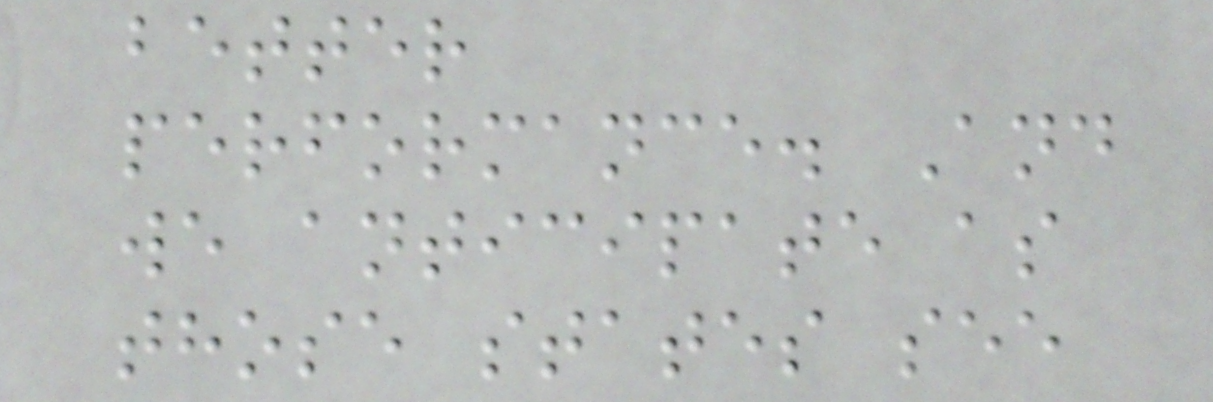better
performance. And
we anticipate as
those states see
